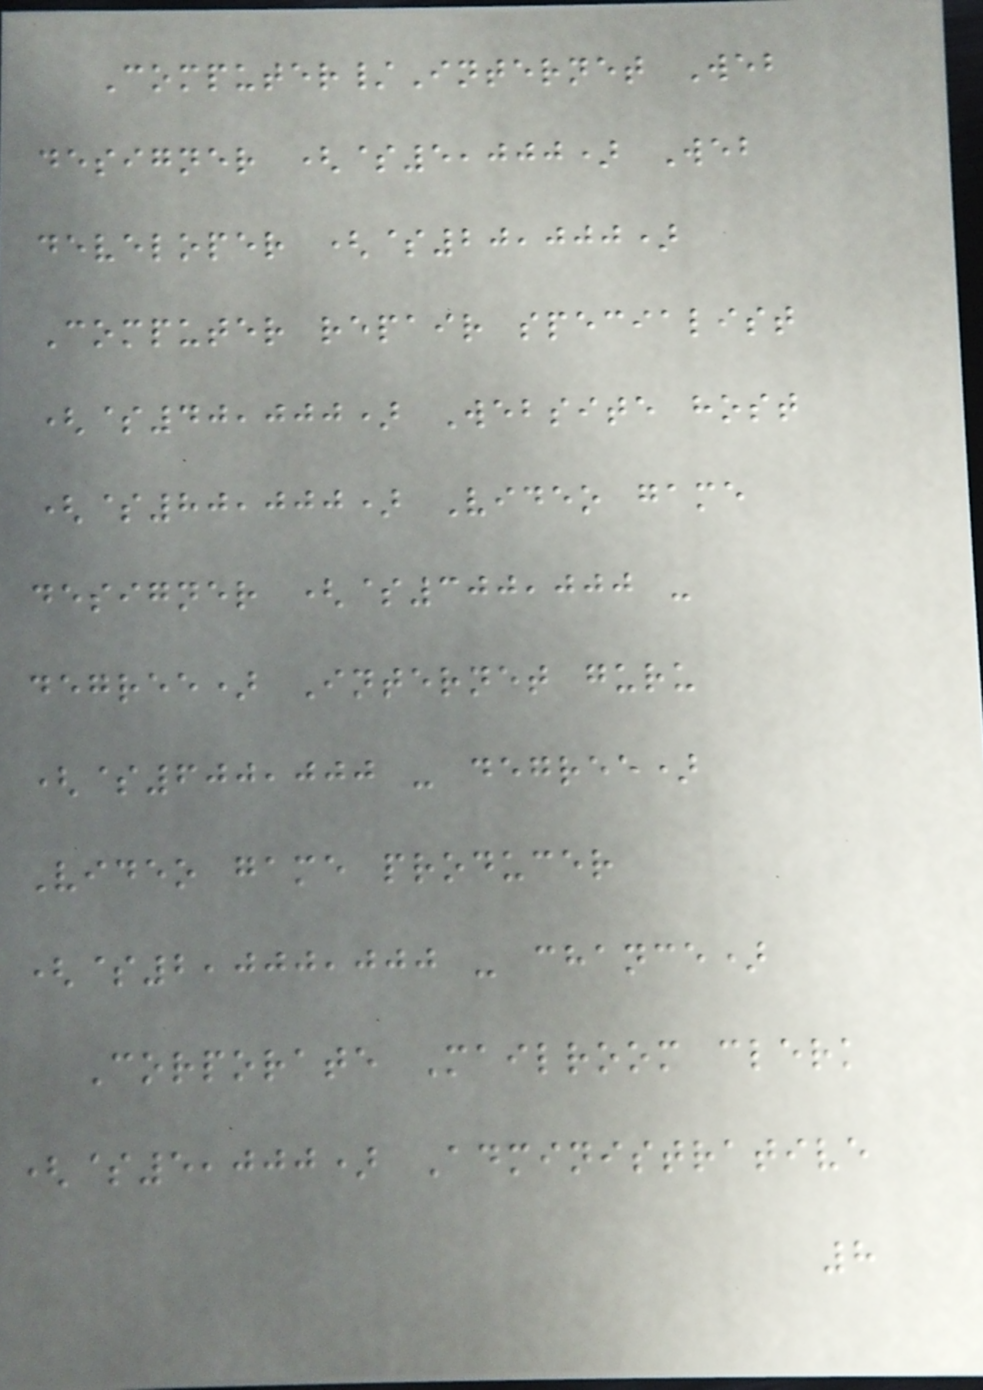Computer/Internet Web
designer ($5,000) Web
developer ($20,000)
Computer repair specialist
($40,000) Website host
($80,000) Video game
designer ($300,000 -
degree) Internet guru
($600,000 - degree)
Video game producer
($2,000,000 - chance)
Corporate Mailroom clerk
($5,000) Administrative
8
